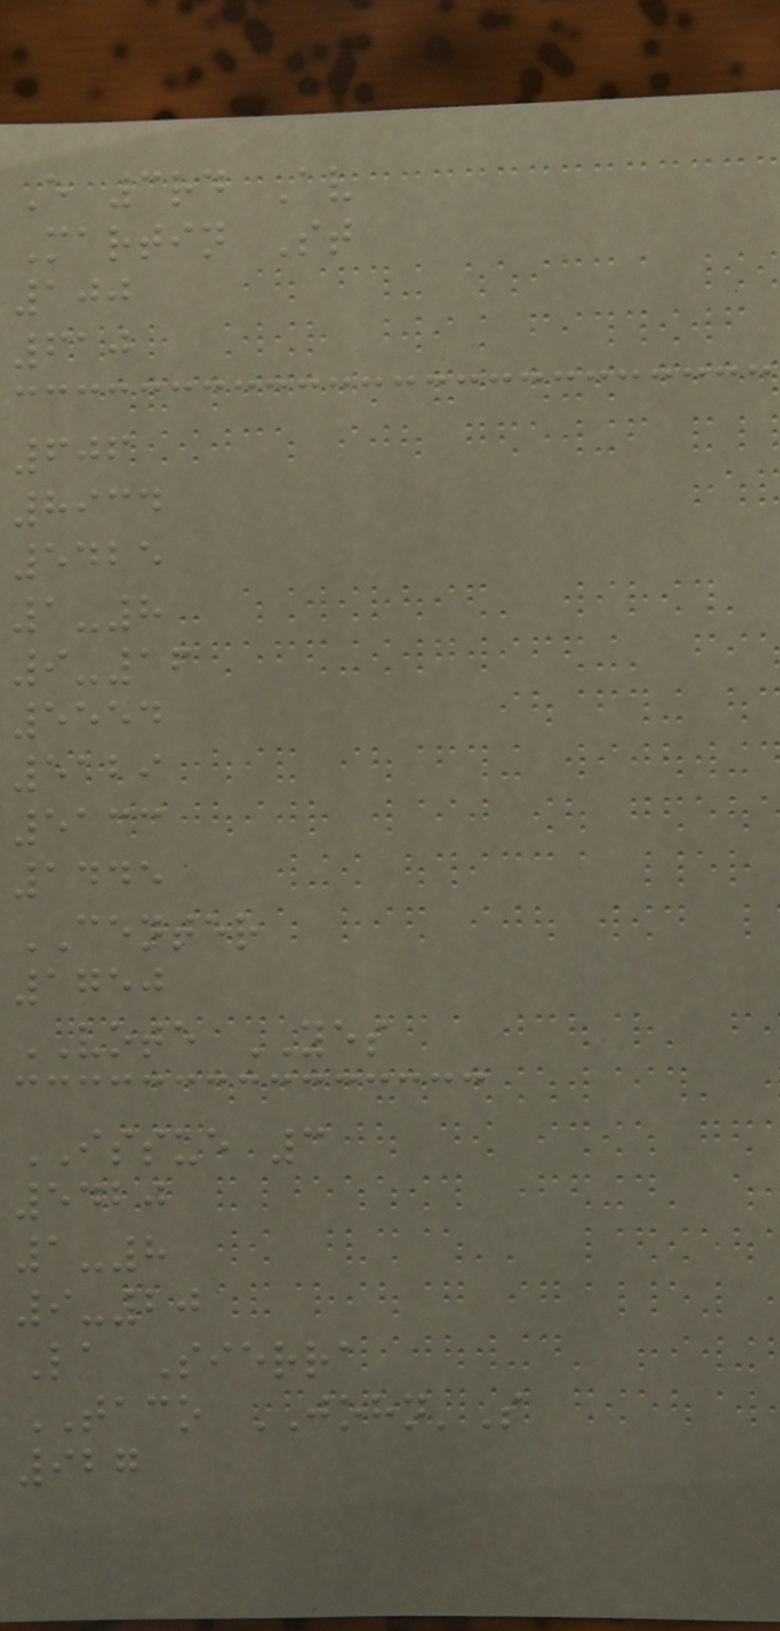E 3rd Av
Martin St
100
610
606
8934
5425
1-8
9-16
5554
5129
5133
1445
CENTER
1750
VOTE YES
ISSUE 3
5420
1-8
9-20
La Sierra
TACO JOHN'S
927
